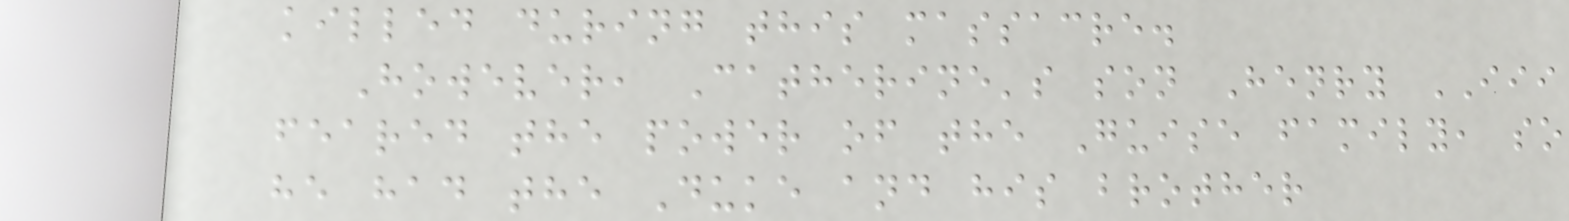killed during this massacre.
However, Catherine's son Henry III
feared the power of the Guise family, so
he had the Duke and his brother
